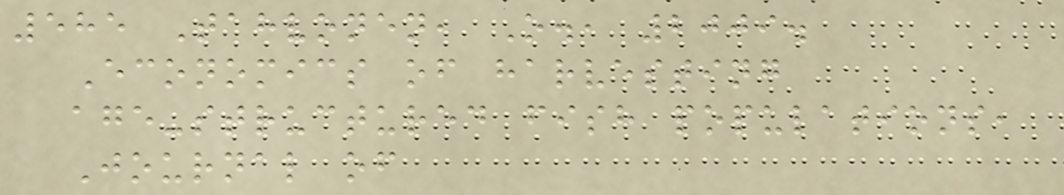585 Tahvonen, O., 2009.
Economics of harvesting
age-structured fish populations,
Journal of
